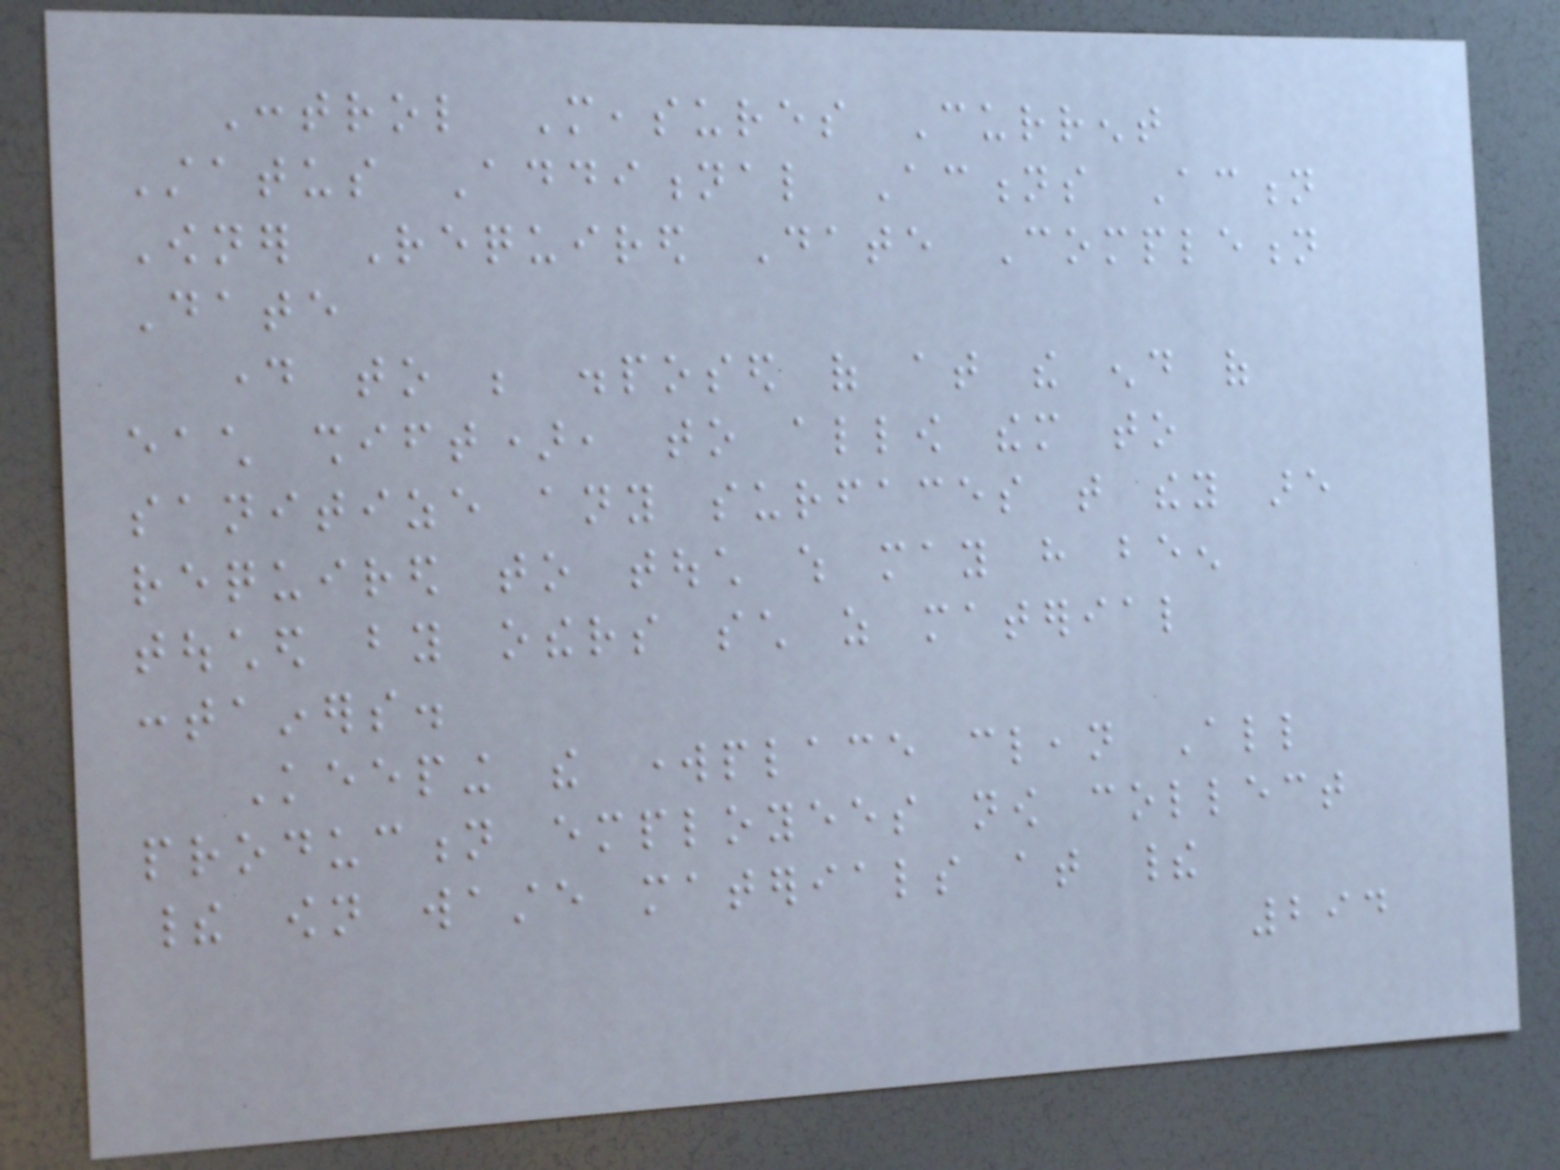Control Measures Current
Status Additional Actions Action
Owner Required Date Completion
Date
day to be disposed of at the end of
each shift), to allow them to
sanitize any surfaces that they are
required to touch which may have been
touched by others such as material
containers.
Keeping the workplace clean All
production employees now collect
their own waste materials at their
294
